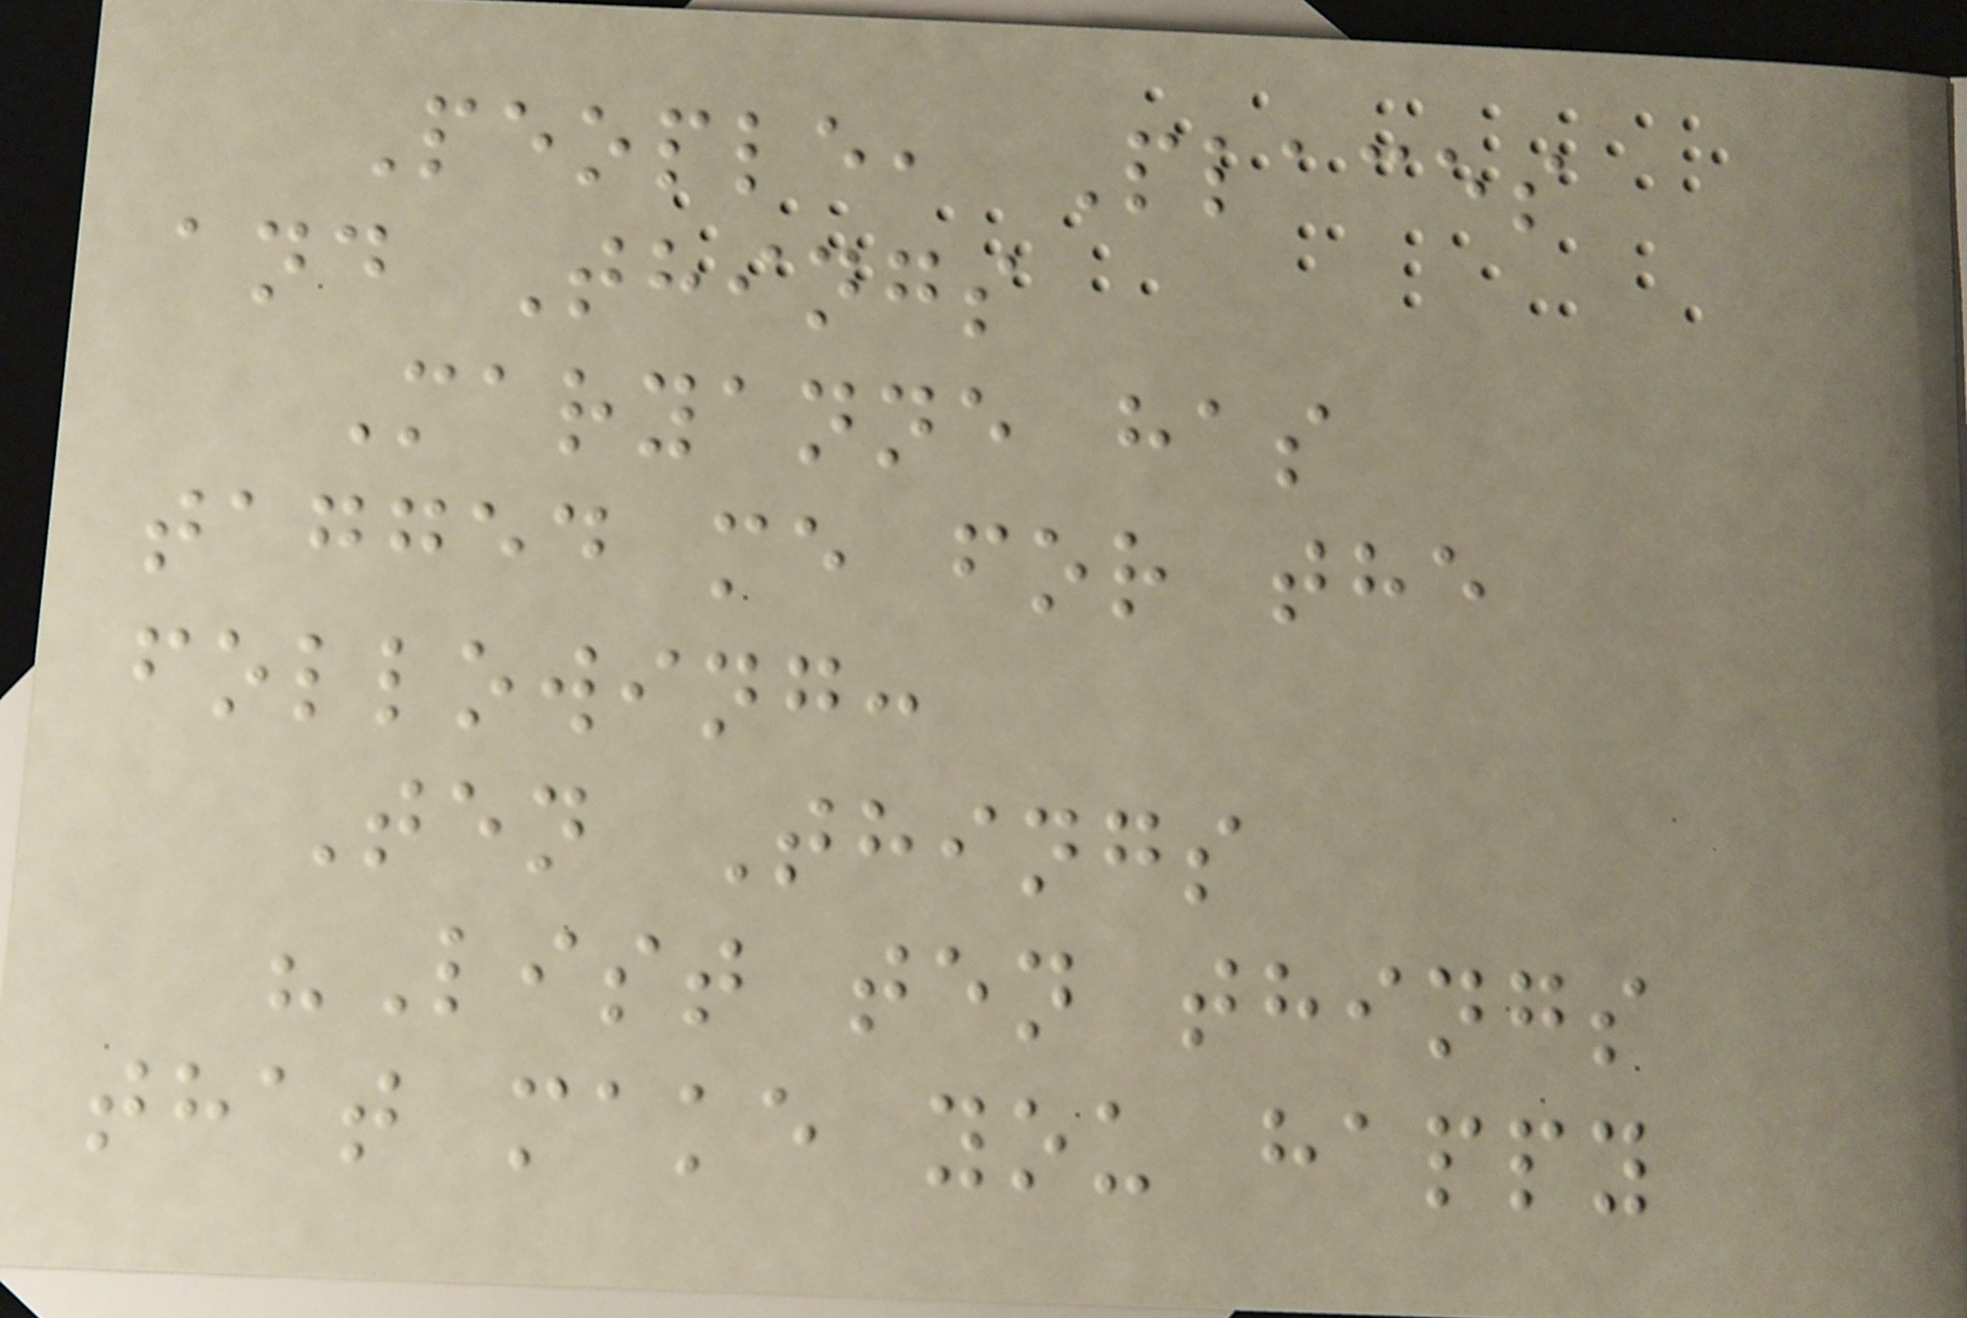People, Places
and Things
Maryanne has
tagged me for the
following:
Ten Things
"List ten things
that make you happy
